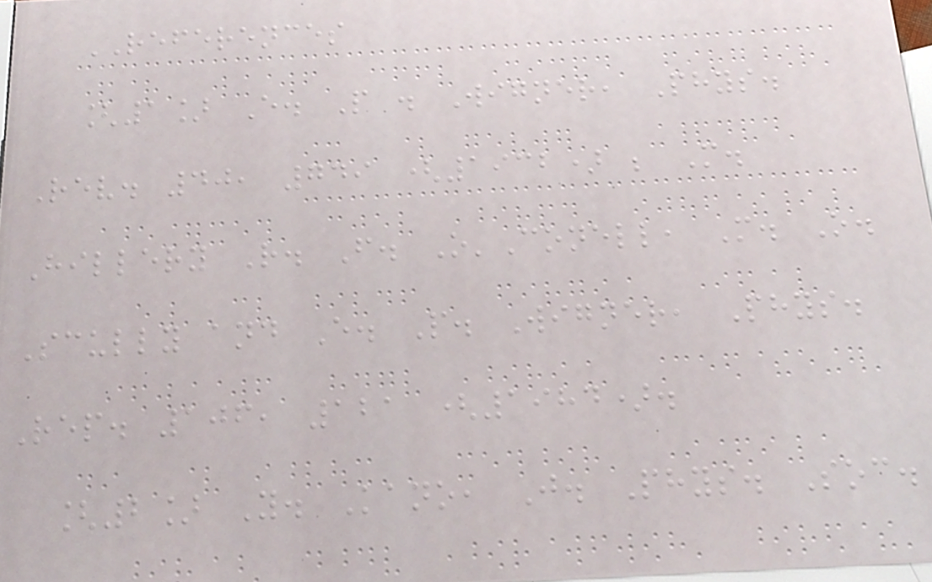REFERENCES
[1] E. P . Wigner, Phys.
Rev. 40, 749 (1932) ; M.
Hillery R. F. O'Conell, M. O.
Scully and E. P. Wigner, Phys.
Rep. 106, 121 (1984).
[2] Y. Kano, J. Phys. Soc.
